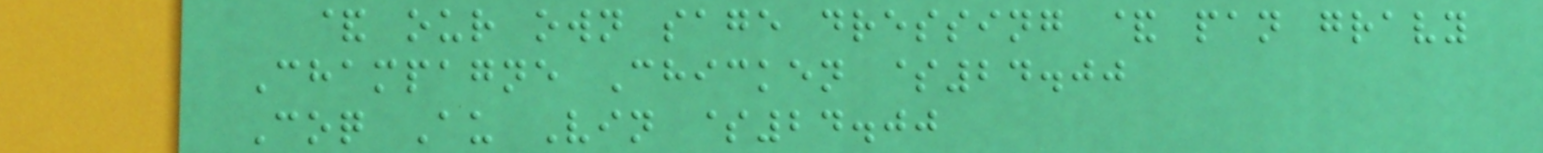& our own sage dressing & pan gravy
Champagne Chicken $24.00
Coq Au Vin $24.00
